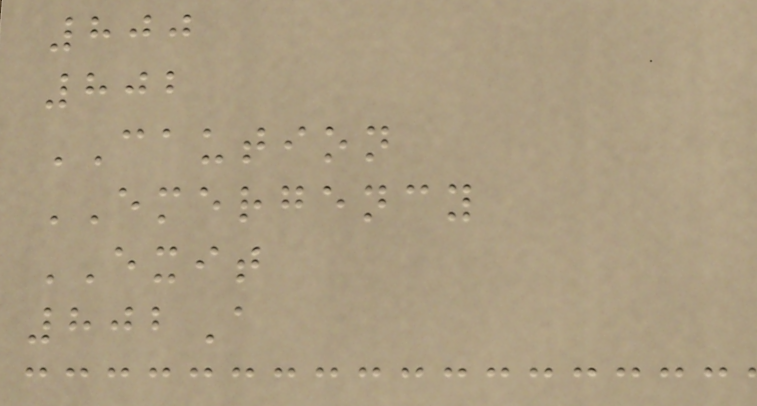800
802
CAUTION
EMERGENCY
EXIT
802A
